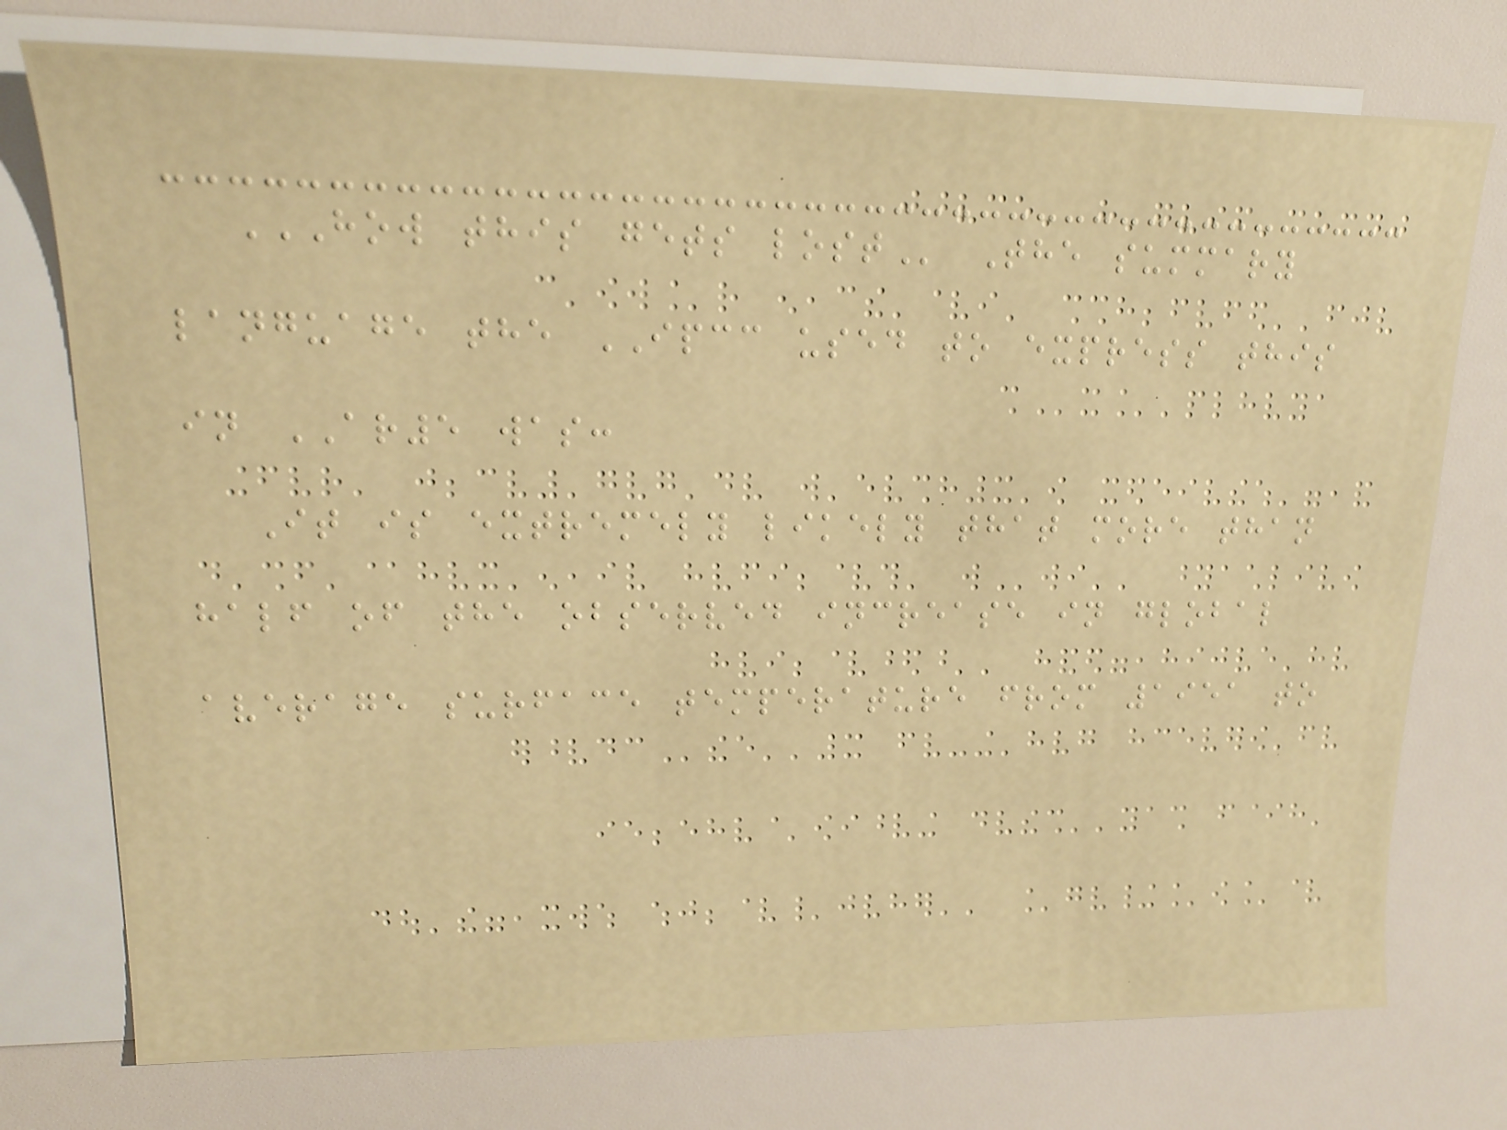HOW THIS GETS LOST The summary
language the IPCC used to express this
in AR5 was:
It is extremely likely that more than
half of the observed increase in global
average surface temperature from 1951 to
